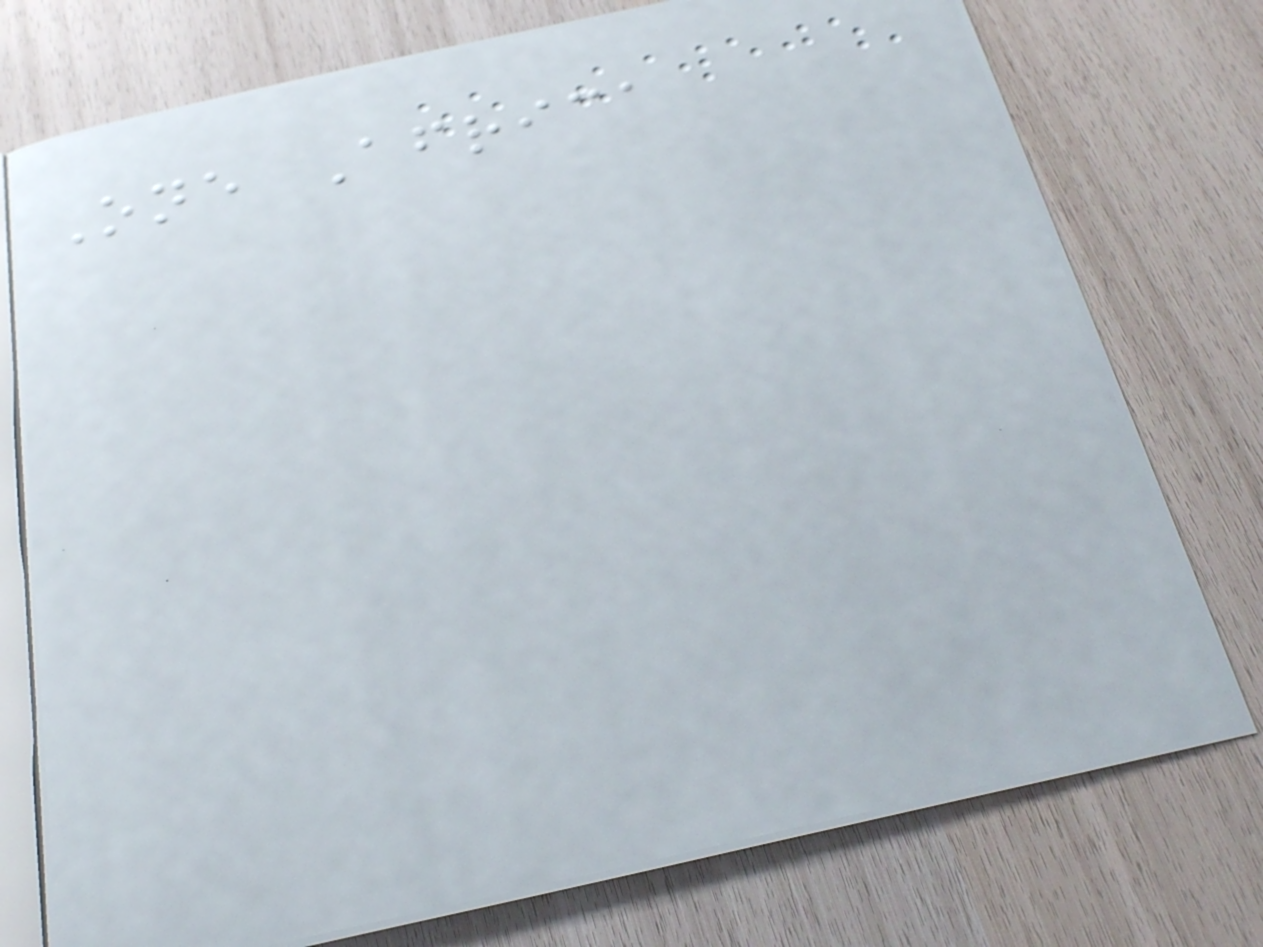One Africa
